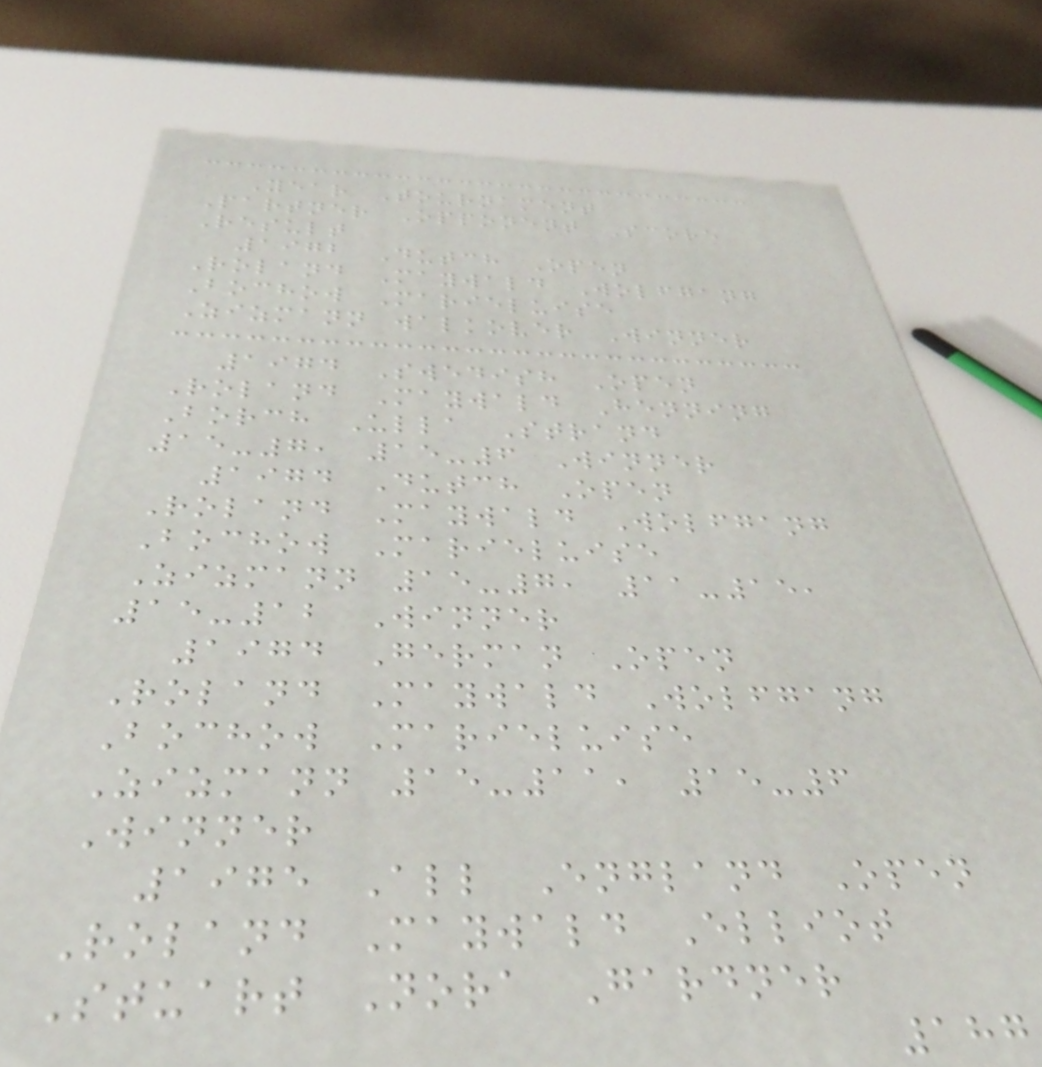Year Tournament
Partner Opponent Score
Result
1972 Dutch Open
Roland Maywald Wolfgang
Bochow Marieluise
Zizmann walkover Winner
1974 Swedish Open
Roland Maywald Henning
Borch Ulla Strand
15-7, 15-6 Winner
1974 Dutch Open
Roland Maywald Wolfgang
Bochow Marieluise
Zizmann 15-7, 11-15,
15-12 Winner
1974 German Open
Roland Maywald Wolfgang
Bochow Marieluise
Zizmann 15-11, 15-6
Winner
1975 All England Open
Roland Maywald Elliot
Stuart Nora Gardner
187
